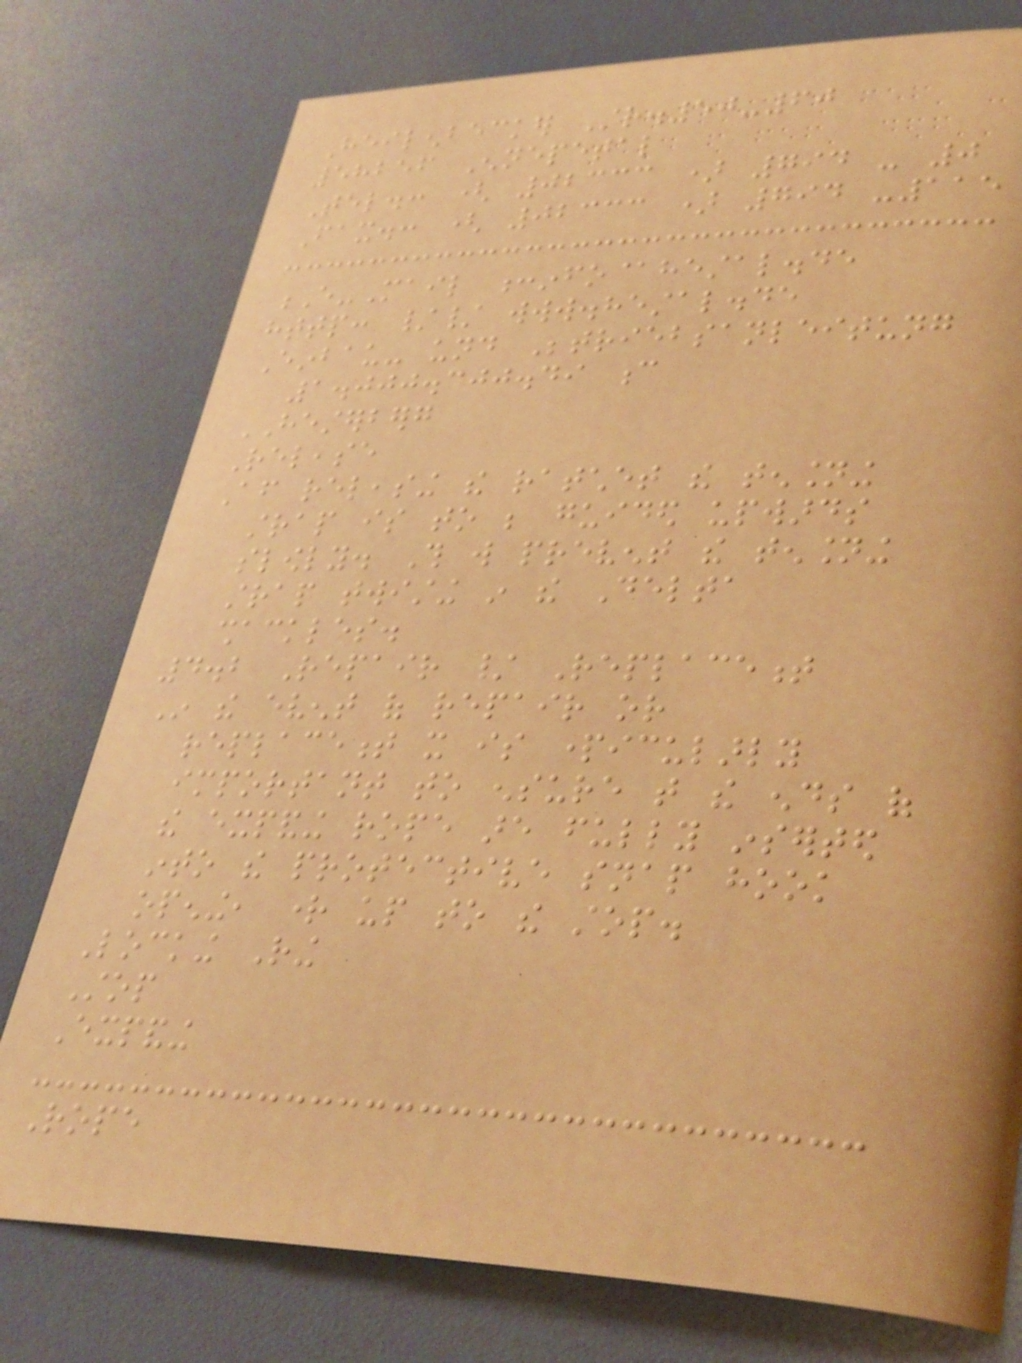Heilenbecker Str.50-60
58256 Ennepetal
Tel.: ( 02333 ) 794 - 0
Fax.: ( 02333 ) 794 -115
E-Mail :info@hestal.de
http: // www.hestal.de
Einbau- und Betriebsanleitung
1.000.300.49 c
HESTERBERG
Release
After releasing the ratchet the tensioning
strap is to be guided upwards
slowly. This will prevent the tensioning
strap twisting in the Delta
shackles.
4.2 Repair / Replacement
In the event of repair or
replacement it is particularly
important to ensure that the ends of
the expanding rope are fully inserted
into the protective snap hook
opening, right up to the stop.
Locking Ring
Stop
Expanding
Rope
